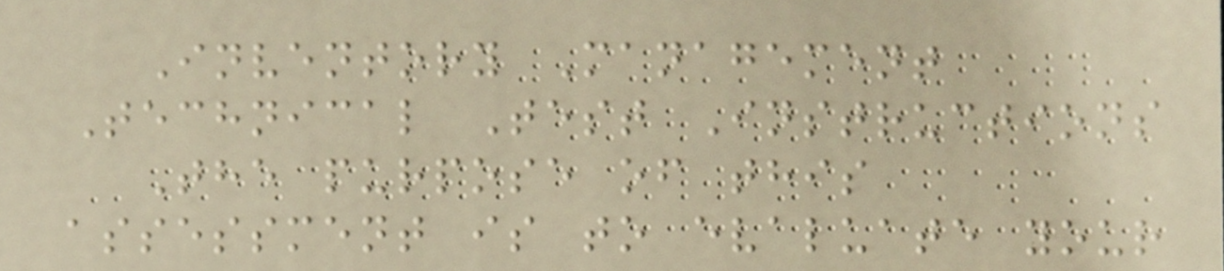Inventory Management
Technical Test Instructions
The purpose of this
assessment is to evaluate your
